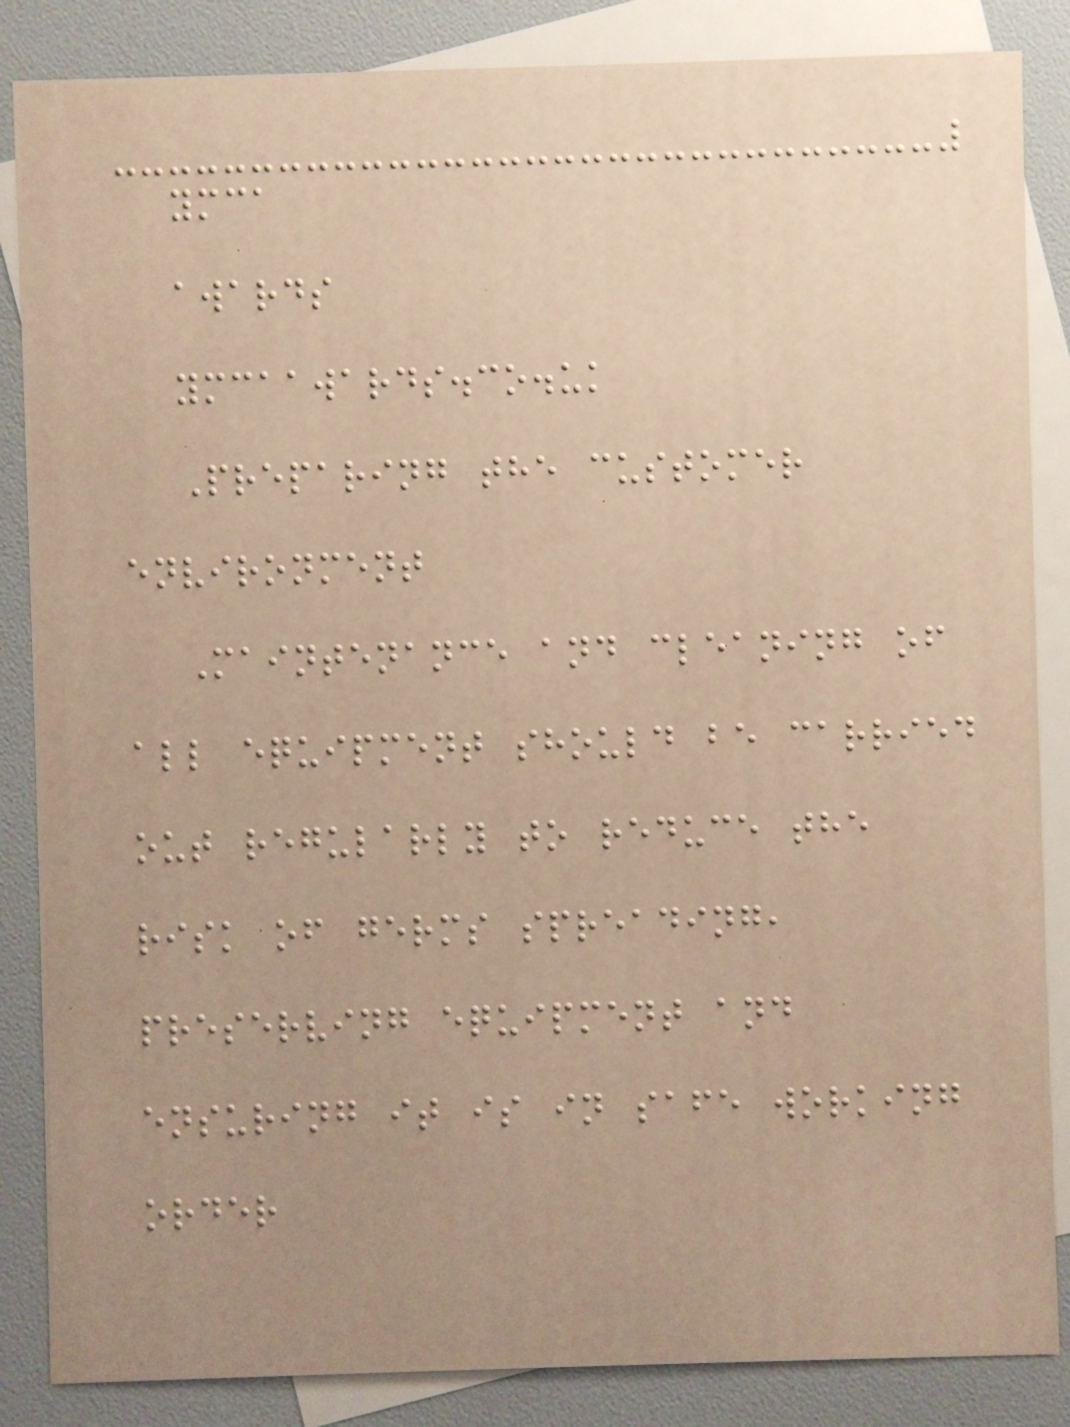ymca
awards
ymcaawards.co.uk
Preparing the customer
environment
Maintenance and cleaning of
all equipment should be carried
out regularly to reduce the
risk of germs spreading,
preserving equipment and
ensuring it is in safe working
order
